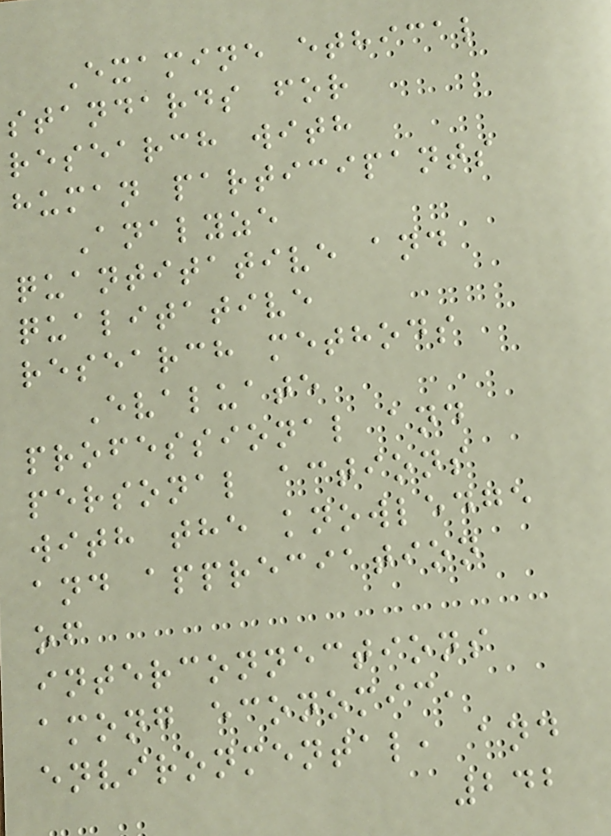Examine ethical
standards for
research with
human participants
Analyze
quantitative and
qualitative
research methods
Evaluate
professional and
personal actions
with the knowledge
and appreciation
of
interconnections
among economic,
environmental, and
242
